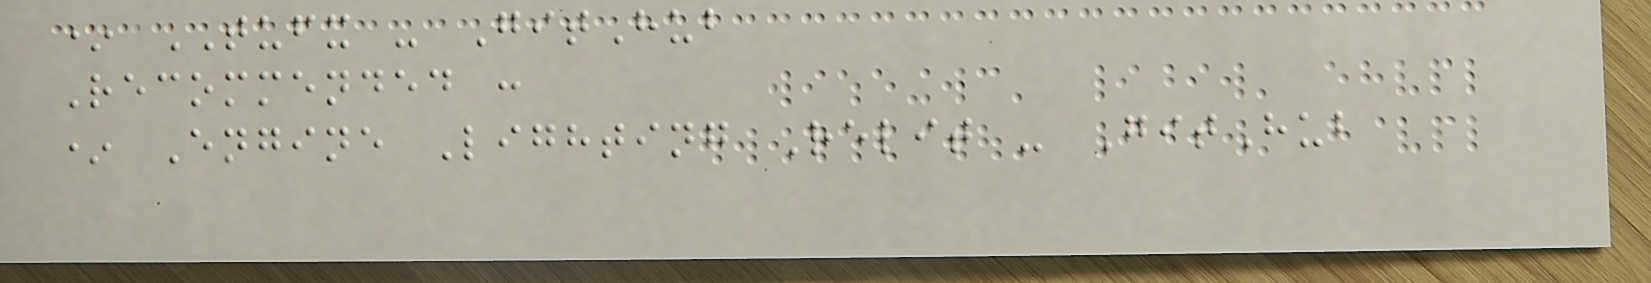* TUFX - GitHub
Recommended :
* Engine Lighting Relit - GitHub
